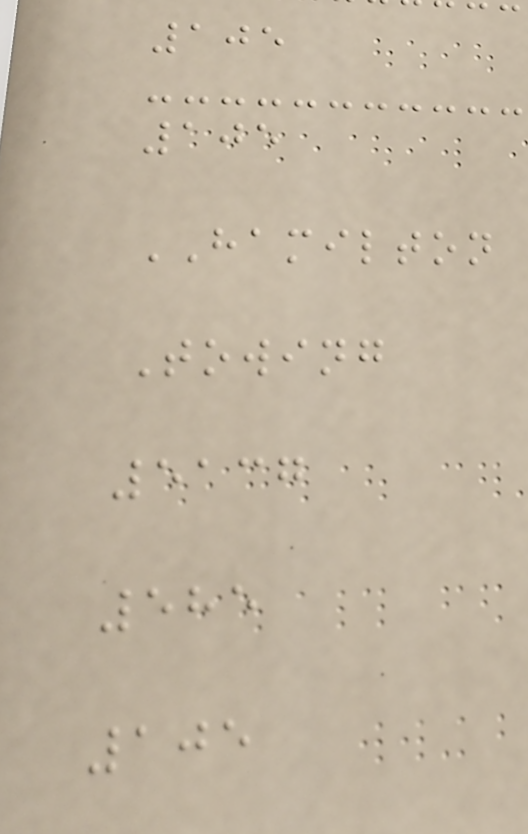105
105
HAMILTON
Towing
5137
585
105
